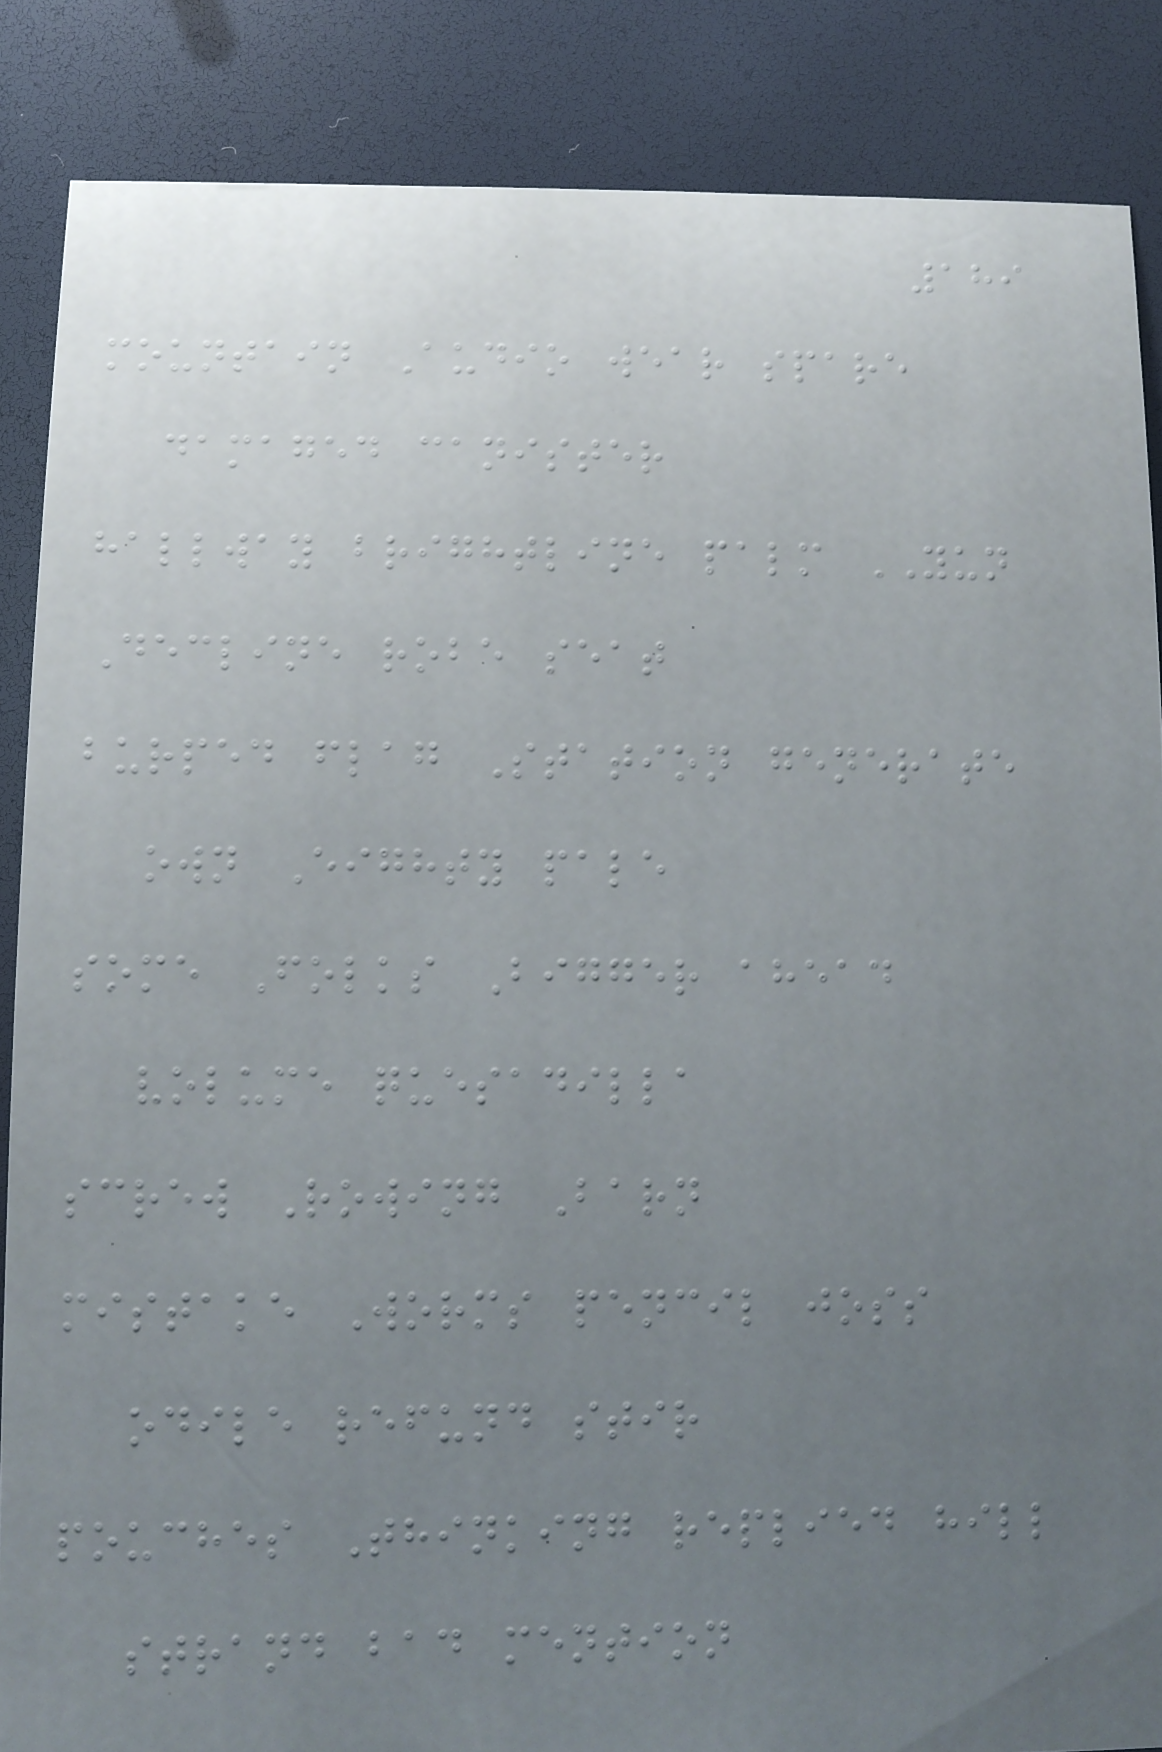189
mountain Audio wear spare
damaged canister
hallway brightline palm YUN
Decline robe seat
burped flag Station generate
own Eighty pale
some Folks Bigger ahead
volume quesadilla
screw Rowing Barn
mistake Worms pencil joss
odile refund stir
pouches Thinking replied hill
strand bad mention
